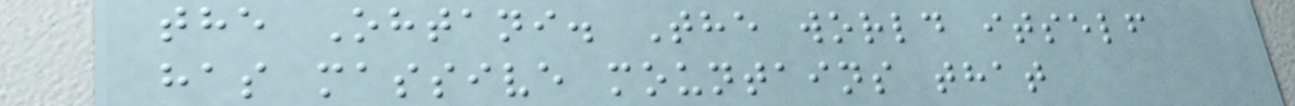the Ohtani. The world itself
has massive mountains that
